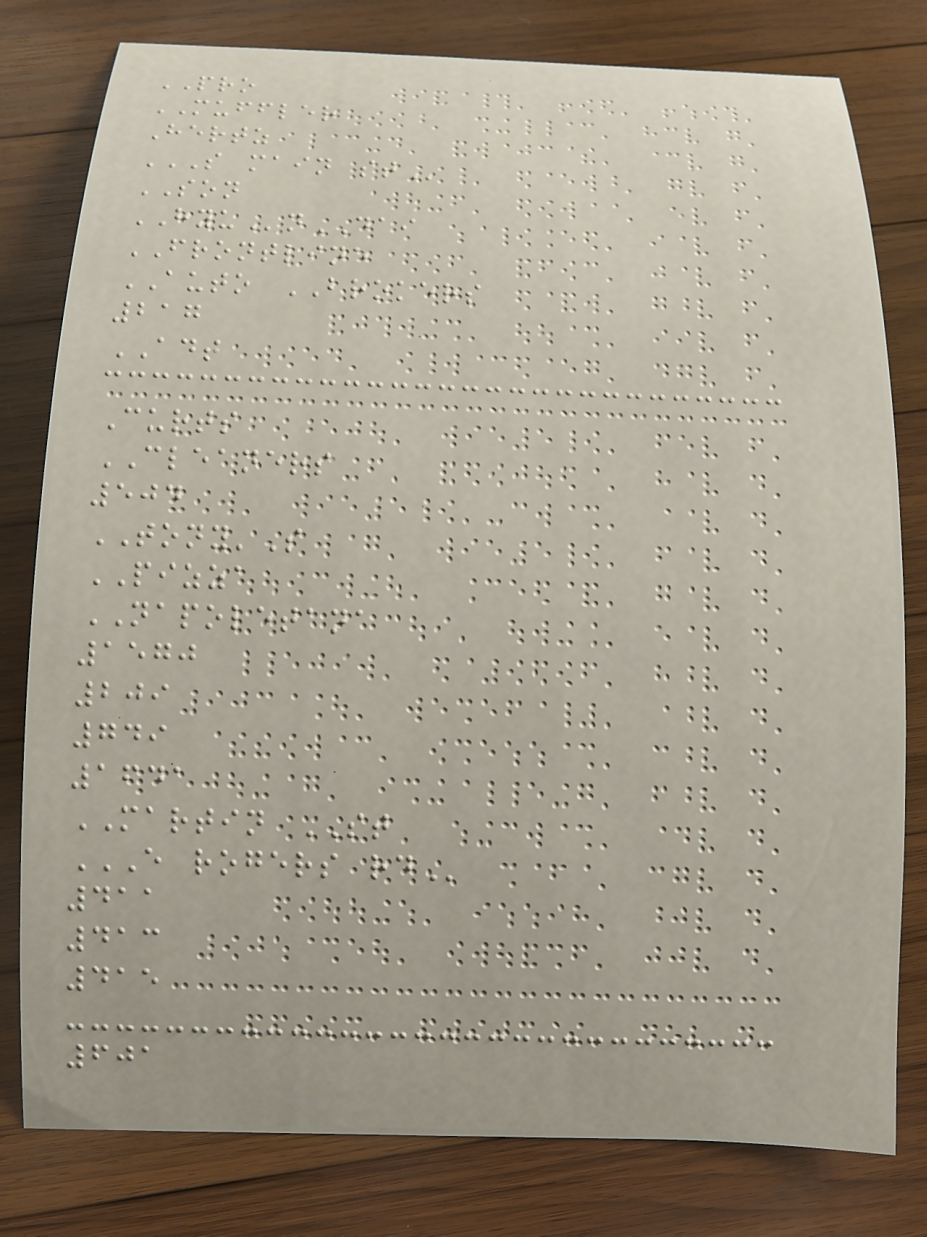PRO
MUFFLER
Hertz
S MAIN ST
SON
HYUnDAI
FRONTLINE
AUTO BROKERS
217
ADT
Curts
CLEANERS
504
TONY'S
PIZZA
NAPOLETANA
1570
209
749
1641
MARTIN ST
E ROGERS RD
411
413
415
601
